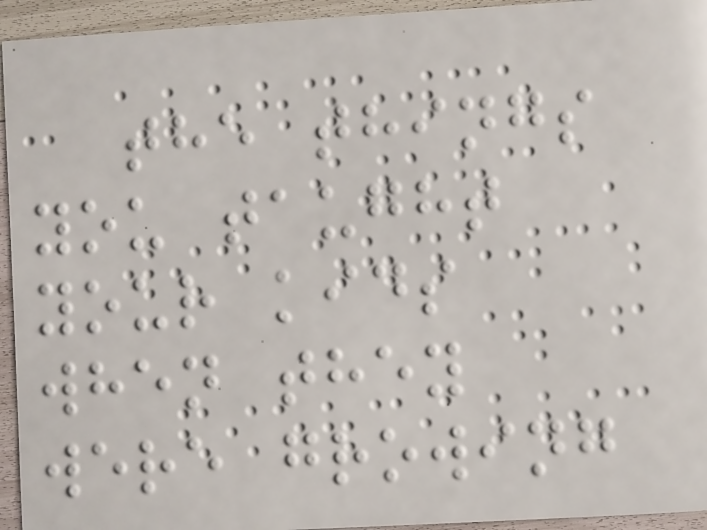the things
you taught
your kids
when they
were growing
